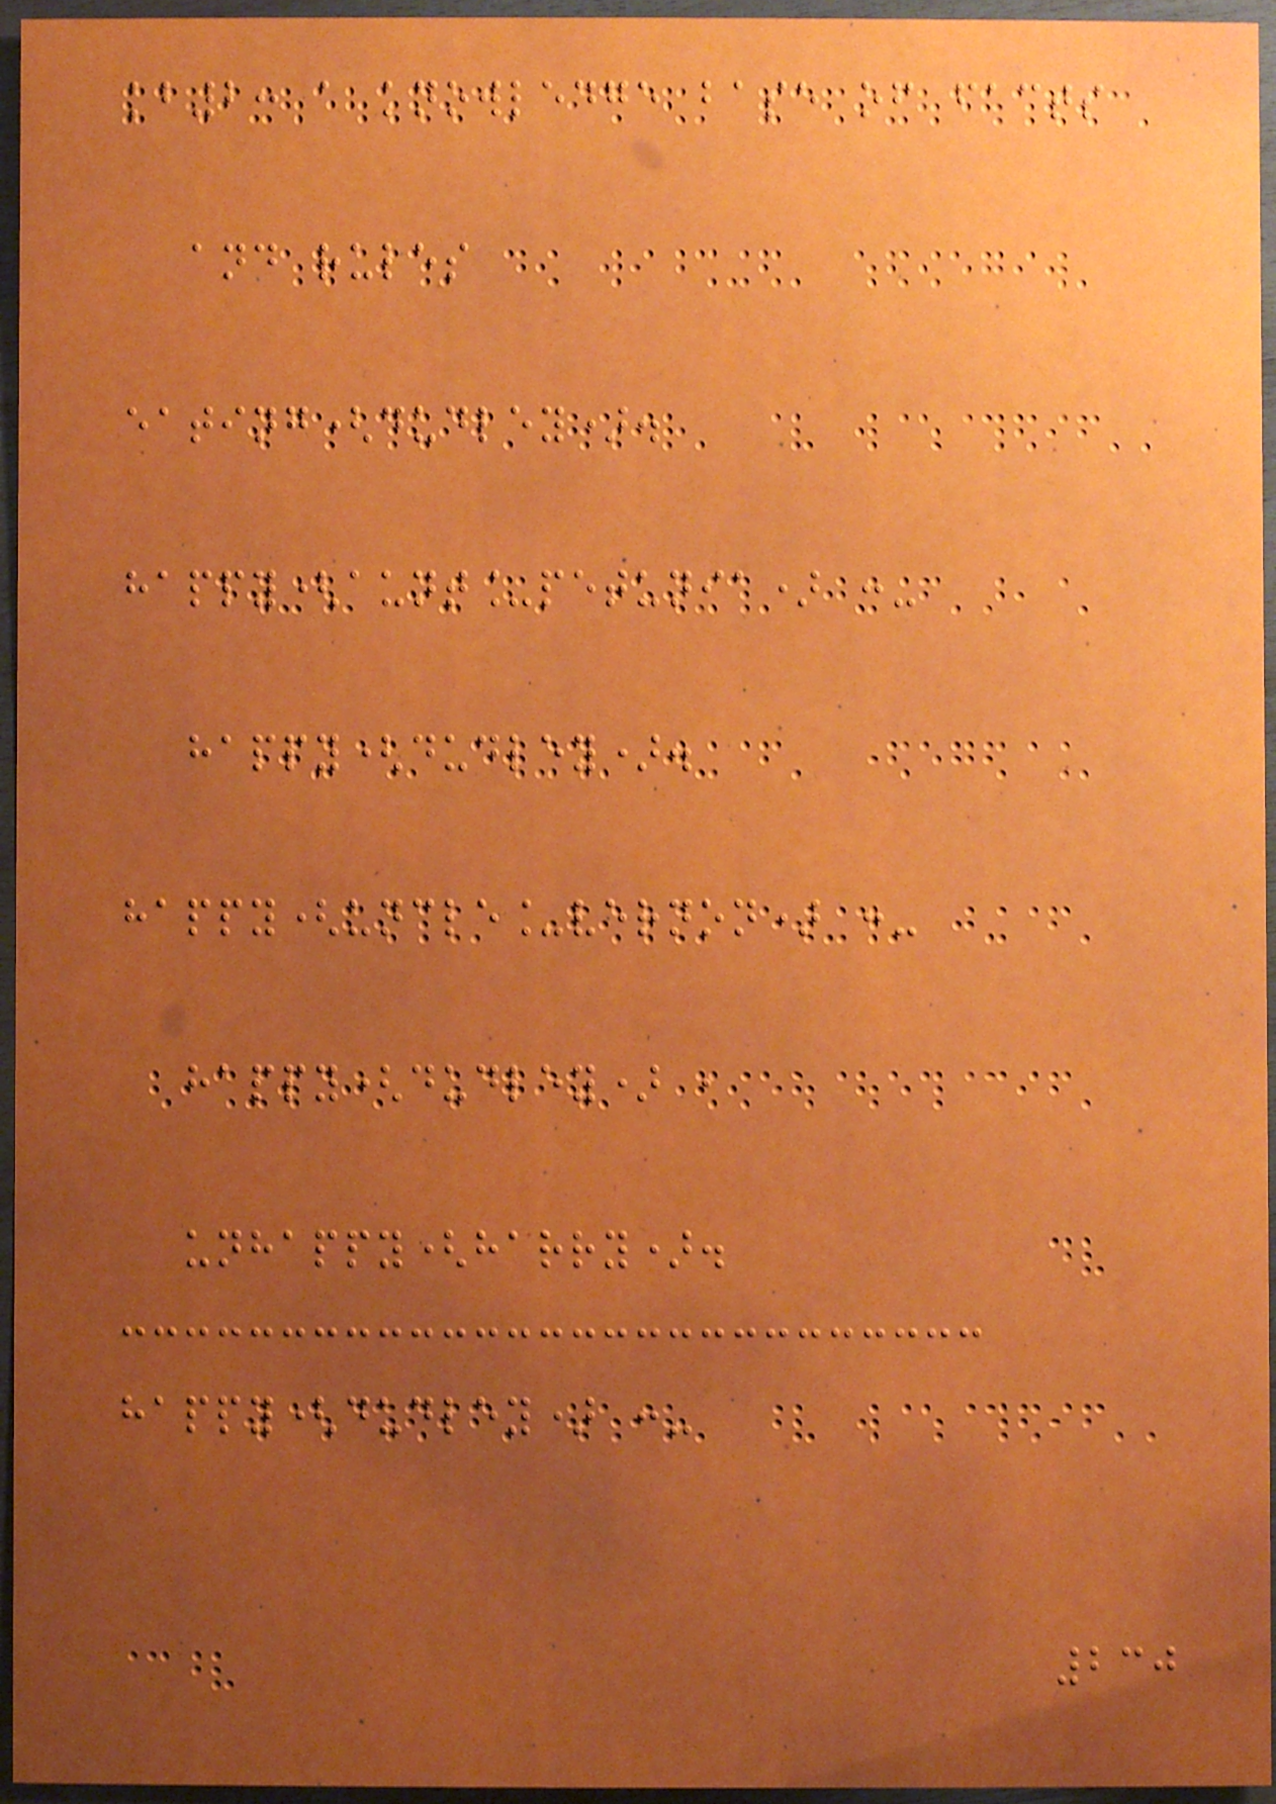kb2: a knowledge base of facts
and rules
eating(dudley).
happy(aunt_petunia) :-
happy(dudley).
happy(uncle_vernon) :-
happy(dudley) ,
unhappy(harry).
happy(dudley) :-
230
